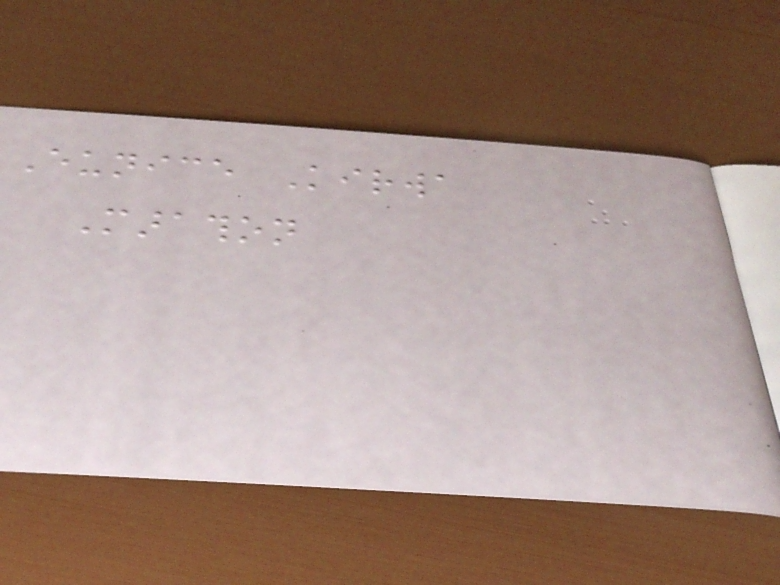Eunice Kirwa
Marathon
